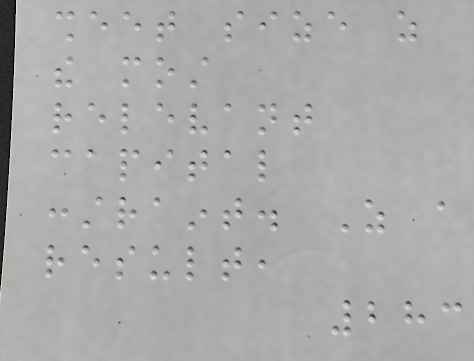sheet size as
the most
relevant
capital
constraint. As a
result,
283
